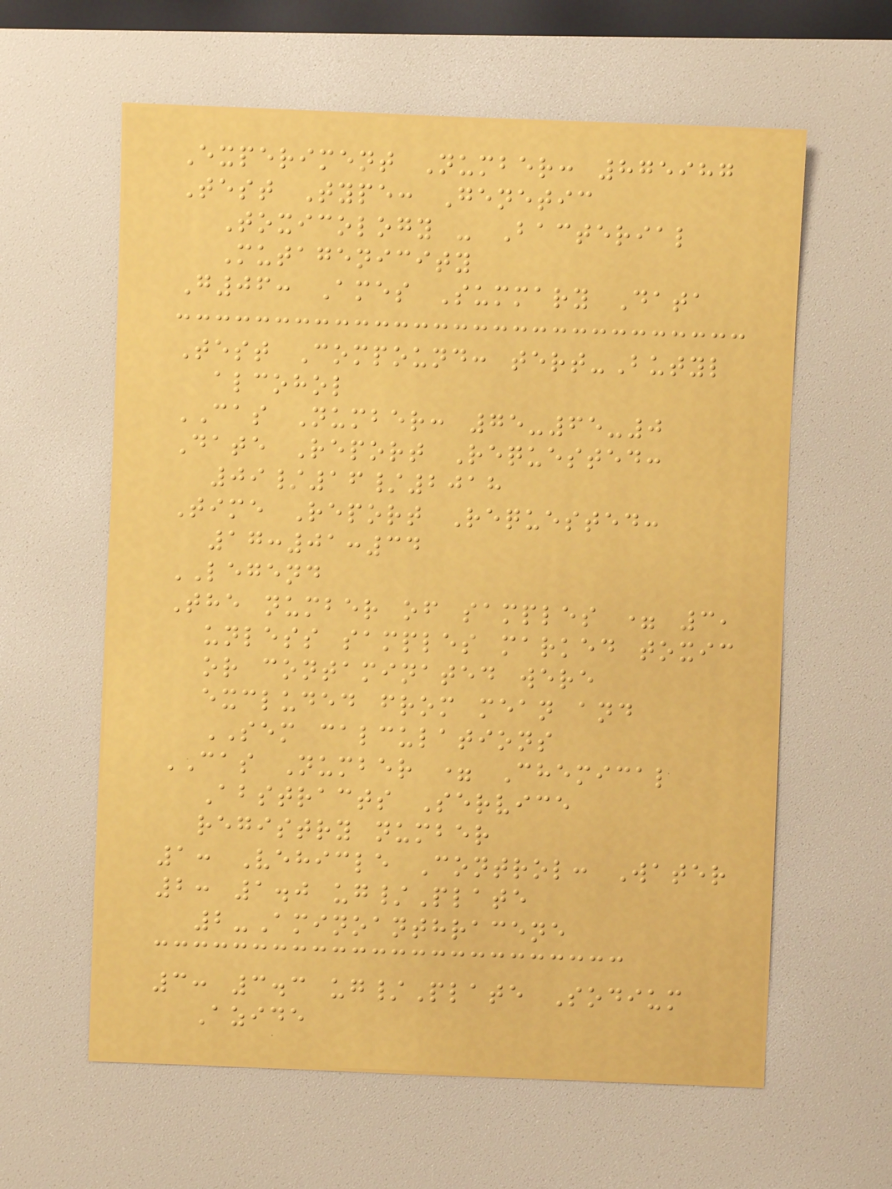Experiment Number: 875987
Test Type: Genetic
Toxicology - Bacterial
Mutagenicity
G06: Ames Summary Data
Test Compound: tert-Butyl
alcohol
CAS Number: 75-65-0
Date Report Requested:
09/16/2018
Time Report Requested:
17:01:34
LEGEND
The number of samples = 3,
unless samples marked toxic
or contaminated were
excluded from mean and
SEM calculations
CAS Number = Chemical
Abstracts Service
registry number
1: Vehicle Control: Water
2: 1.0 ug/Plate
2-Aminoanthracene
3: 3.3 ug/Plate Sodium
Azide
